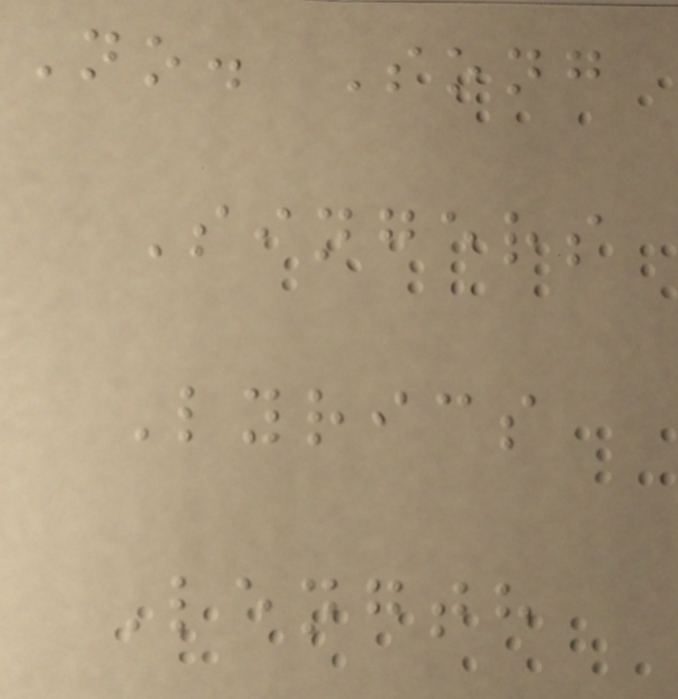No. Song
Singers
Lyrics
Length
